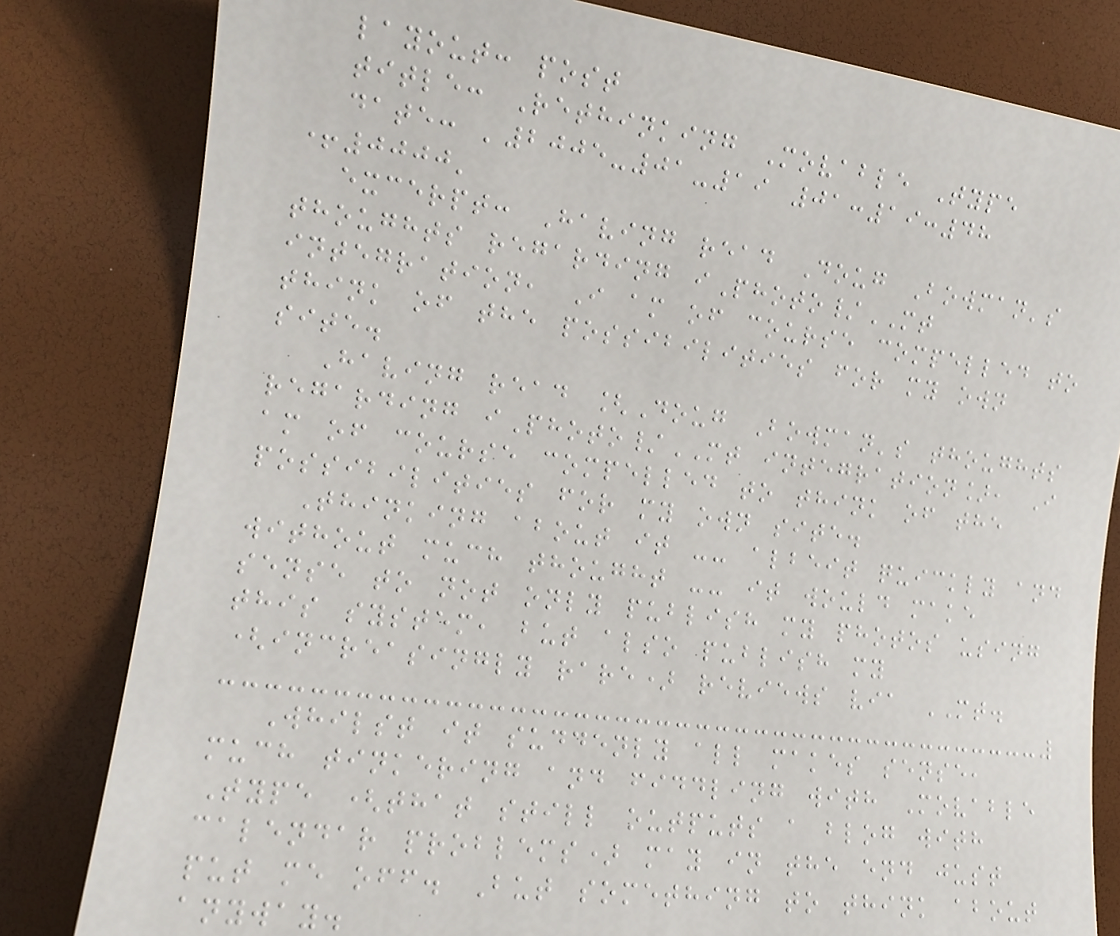layout: post
title: Rethinking Movable Type
date: '2005-01-19 01:19:48
+0000'
excerpt: Having read Doug Bowman's
thoughts regarding iPhoto/MT
integration, I am of course compelled to
think of the possibilities for my own
site.
Having read [Doug Bowman's thoughts
regarding iPhoto/MT integration], I
am of course compelled to think of the
possibilities for my own site.
Thinking about it -- albeit quickly and
without much thought -- it would make
sense to not only publish my photos using
this system, but also publish my
(increasingly rare) reviews via MT.
Whilst it suddenly all makes sense,
much tinkering and fiddling with Movable
Type (that still outputs a blog with
calendar problems) may in the end just
put me off. But something to think about
anyway.
